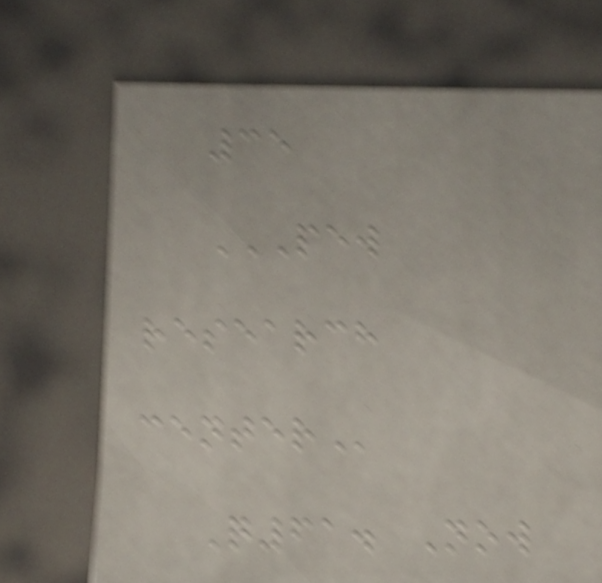35
PEW
RESEARCH
CENTER
Q61. Now
